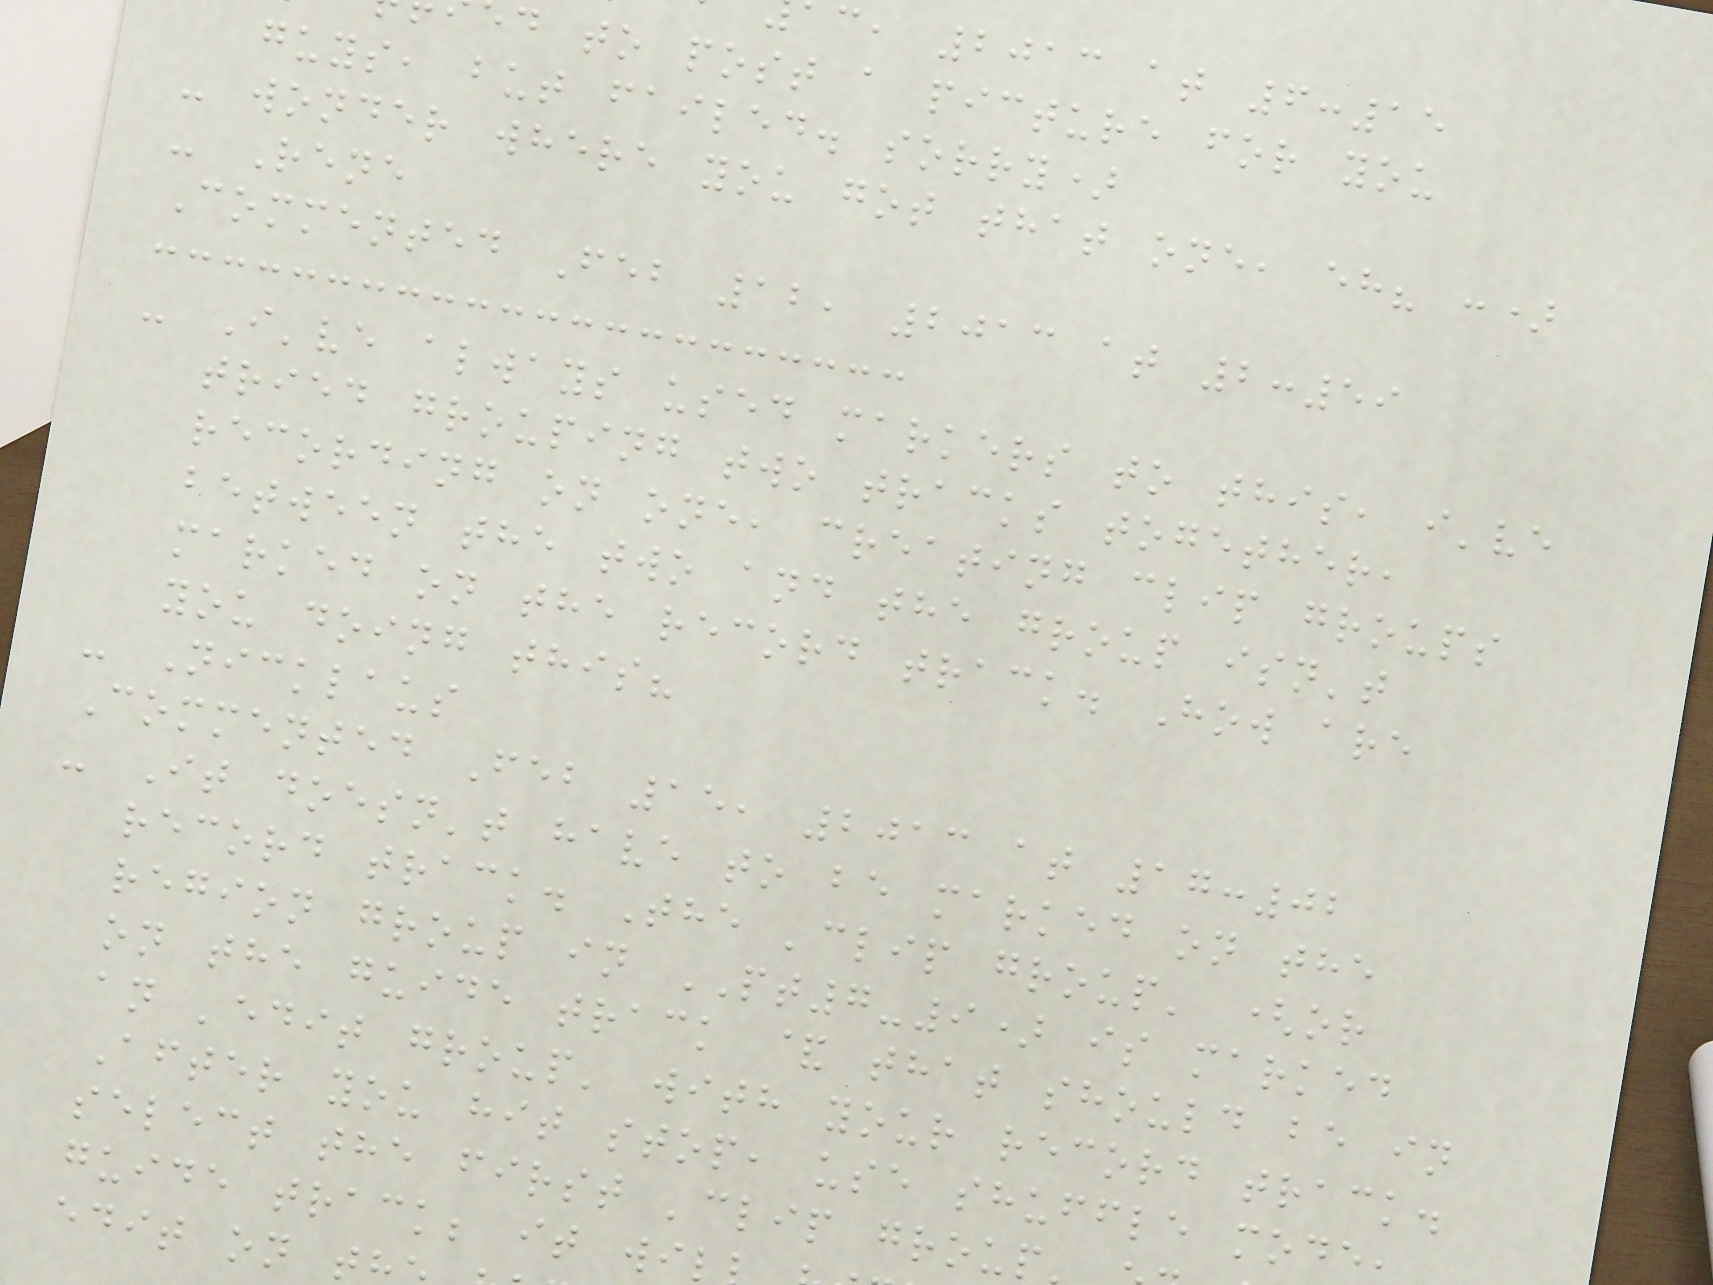c, 2013 at 6:15
d to post a picture for you
guys, but failed. sorry)
- wonder where you got that one, eh? :)
- Rene
Commented Feb 12, 2013 at 2:59
- I've always used markers to this, i've
tried grouping two tracks together,
recording on one, creating clip groups
between the two and the group isn't
marked on the record track. How are
you doing this?
- Nicklaus
Commented Feb 15, 2013 at 17:02
- It doesn't have to be marked on the
record track. The 'clip group' (or
region group in PT7-9) is marked
on the guide track & that should be in
an 'edit group' with your record track.
After you hit stop, use shuffle mode
select the first 'clip group
guide track; it wi
